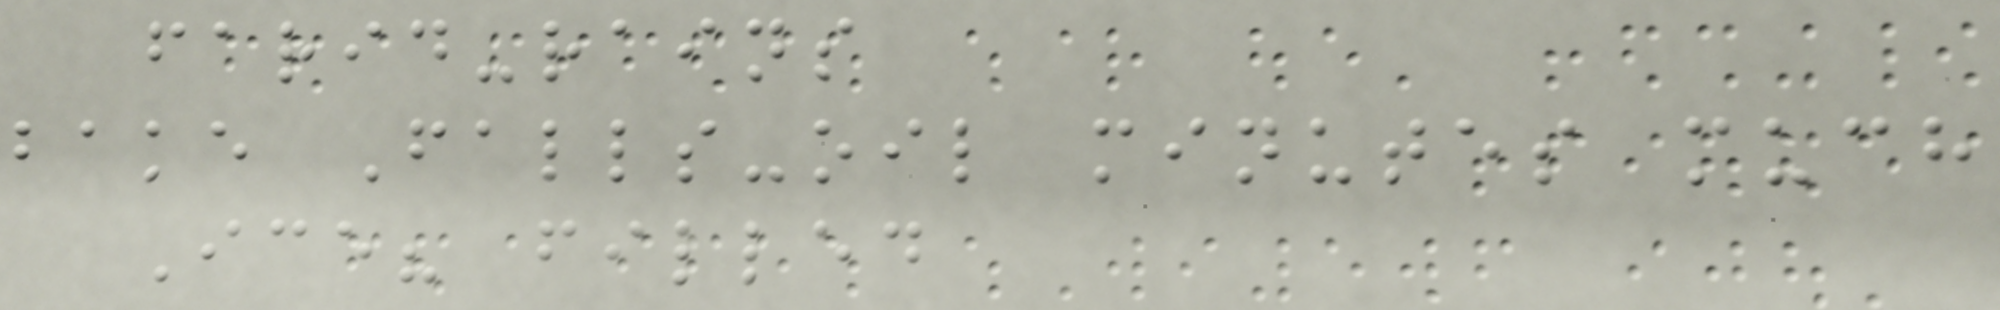farid-rains
bake Falls-oil minutes much
Ice? filled
